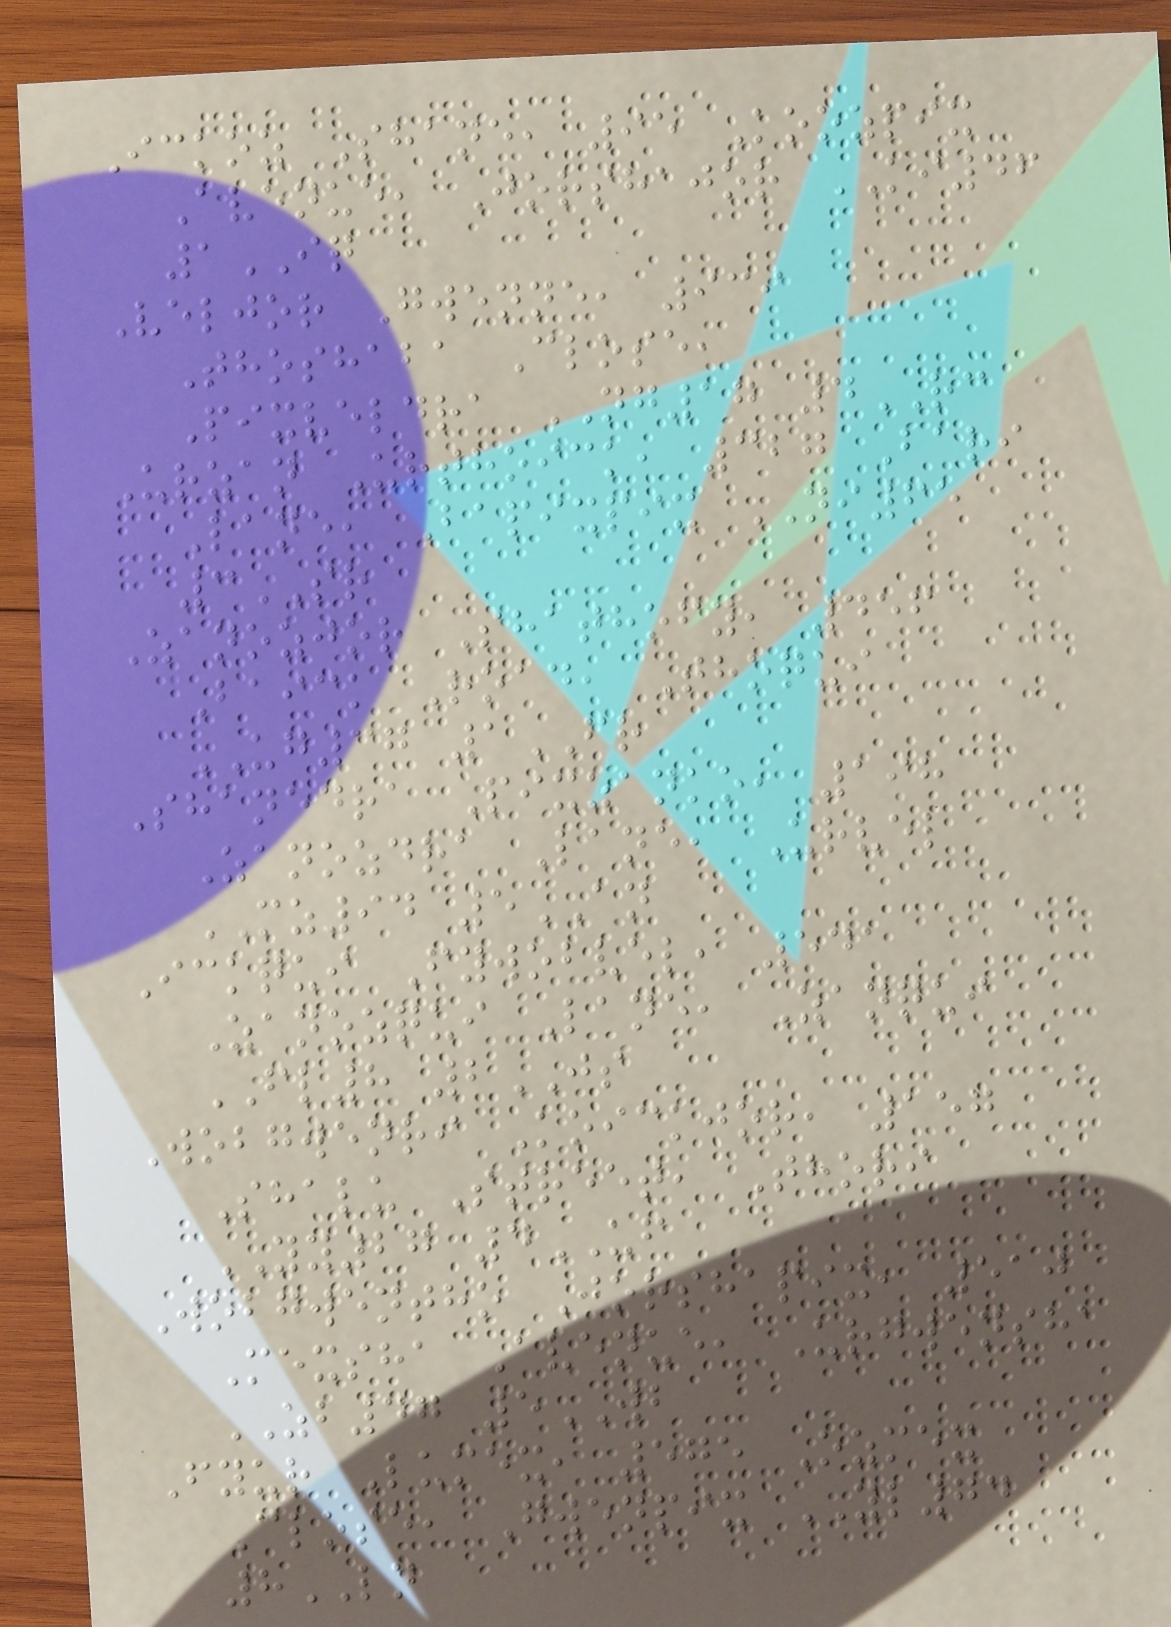Ickoz Shane, 95 Koozpix
Avenue, Jorshajor KI46
1IQ
Veljor Gwenne, 939
Thoshaba Close,
Pixveldra NG17 4RC
Urzan Urthoick, 327 Bari
Lane, Bapixpix NI65
3SR
Zanozjor Shathofy, 456
Baick Road, Thoqui
UG37 1FR
Shanedra Pixzanko, 198
Zanozdra Lane, Urvel
MZ94 5AN
Ickqui Fywobvel, 541
Zanozqui Lane, Zanqui
FL8 2JS
Wobgwenri Koickjor, 157
Shalu Street, Thori
YY27 4UF
Wobgwentho Jorshapix, 510
Mexsha Avenue, Urgwensha
ZB47 5WB
Fyur Lumex, 575 Ozmex
Close, Gwenpix YL74
8LN
